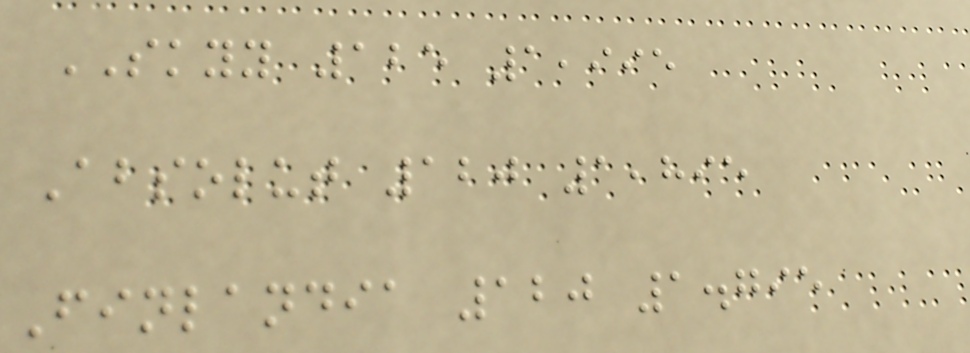SKYY 125 1,995
Absolut 120 1,895
Finlandia 120 1.795
